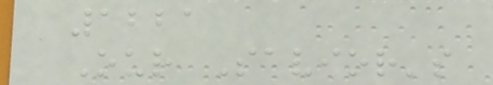1221
Our Savior's
